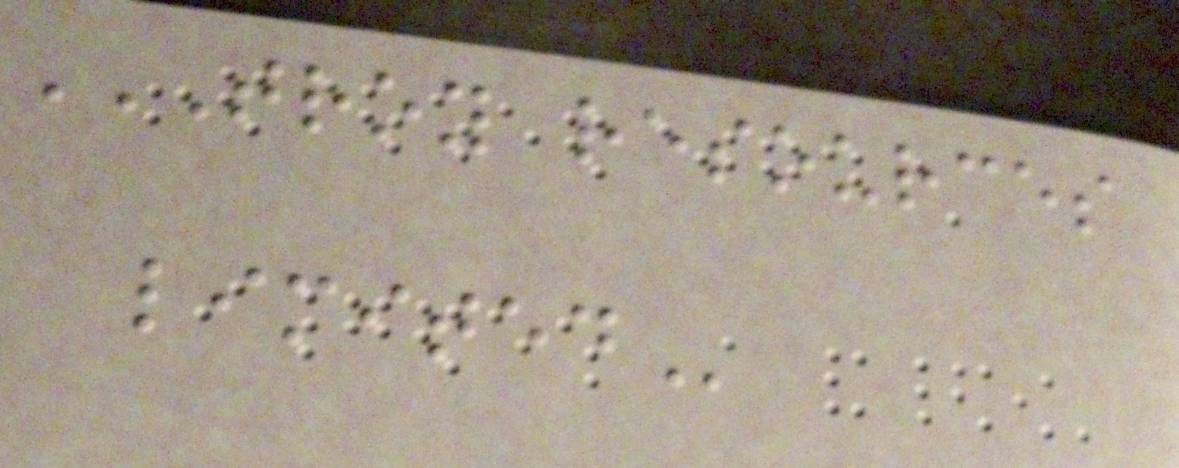TROY RESOURCES
LIMITED
